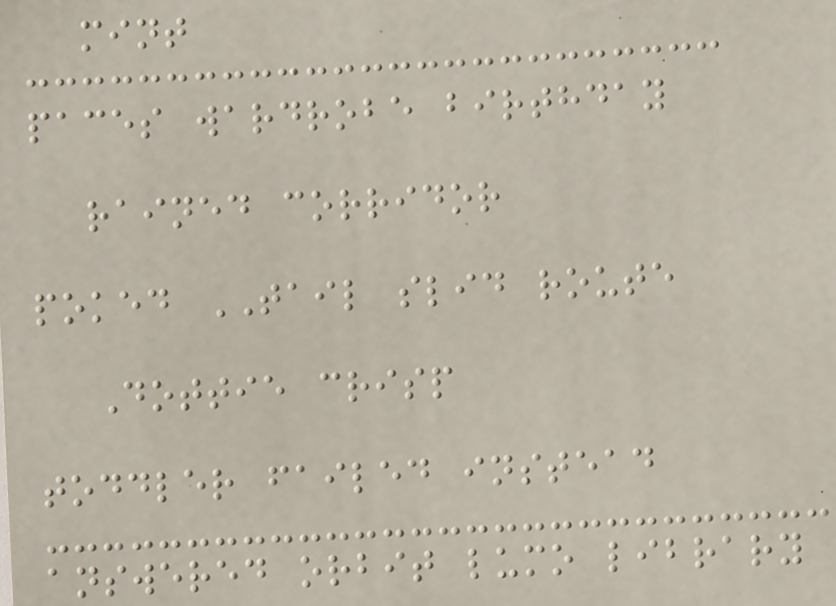mint
paces wardrobe birthday
rained corridor
poked TAIL slid route
Dottie crisp
toddler failed instead
answered orbit lumo library
